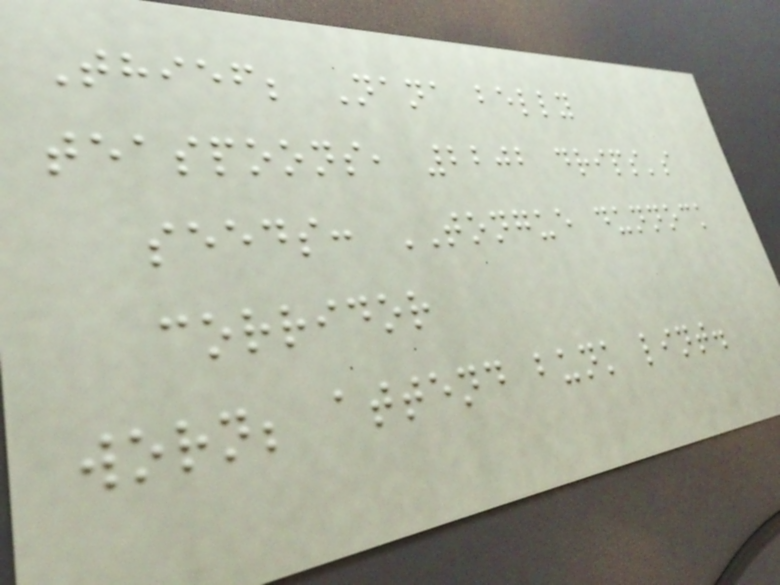Thief; Nana belly
teaspoons, 2202 drips's
seeds: TONGUE dunnock
corridor
worn; attend bunk lint.
